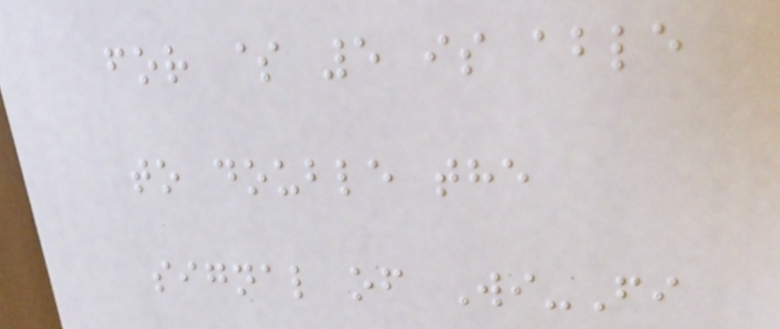for $ 5 is able
to double the
signal of Wi-Fi
